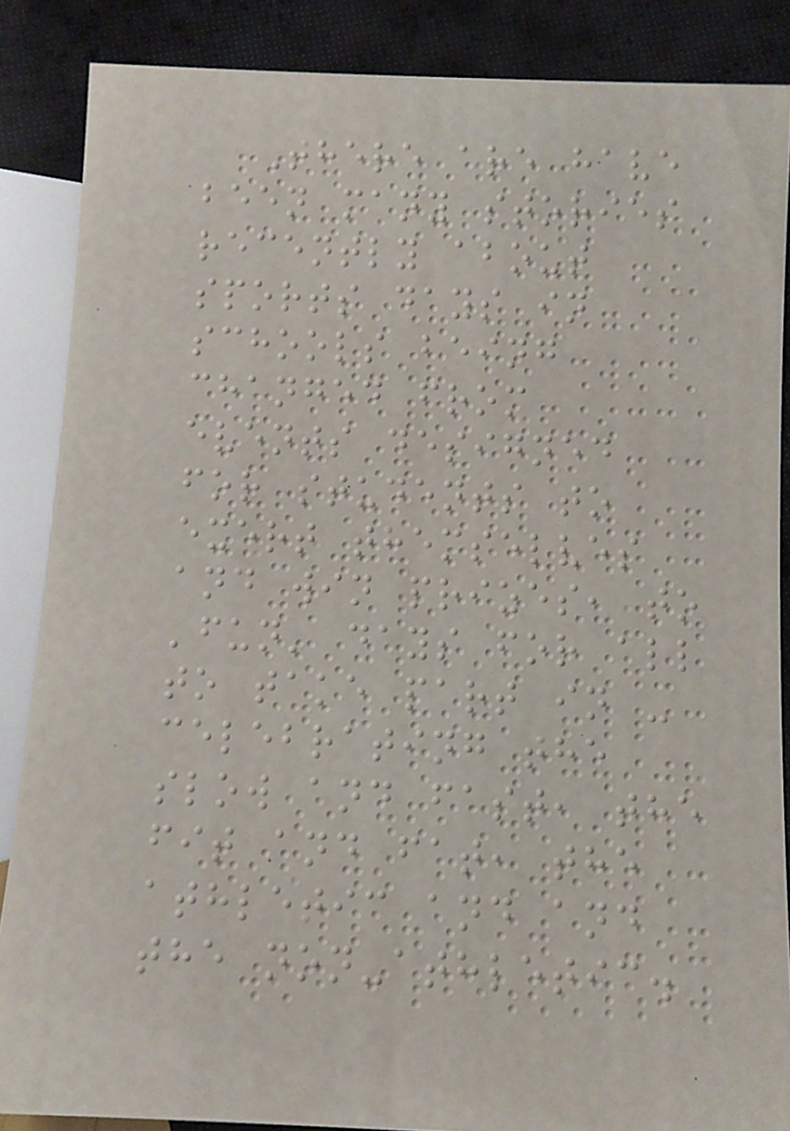There are have
been many stories
recently about
sports days in
schools being
changed from
events designed
for students to
exert themselves
and win prizes, to
'fun' days for all
to take part in -
celebrating the
slow and fast, the
fit and fat, the
athletic and and
the non-athletic.
